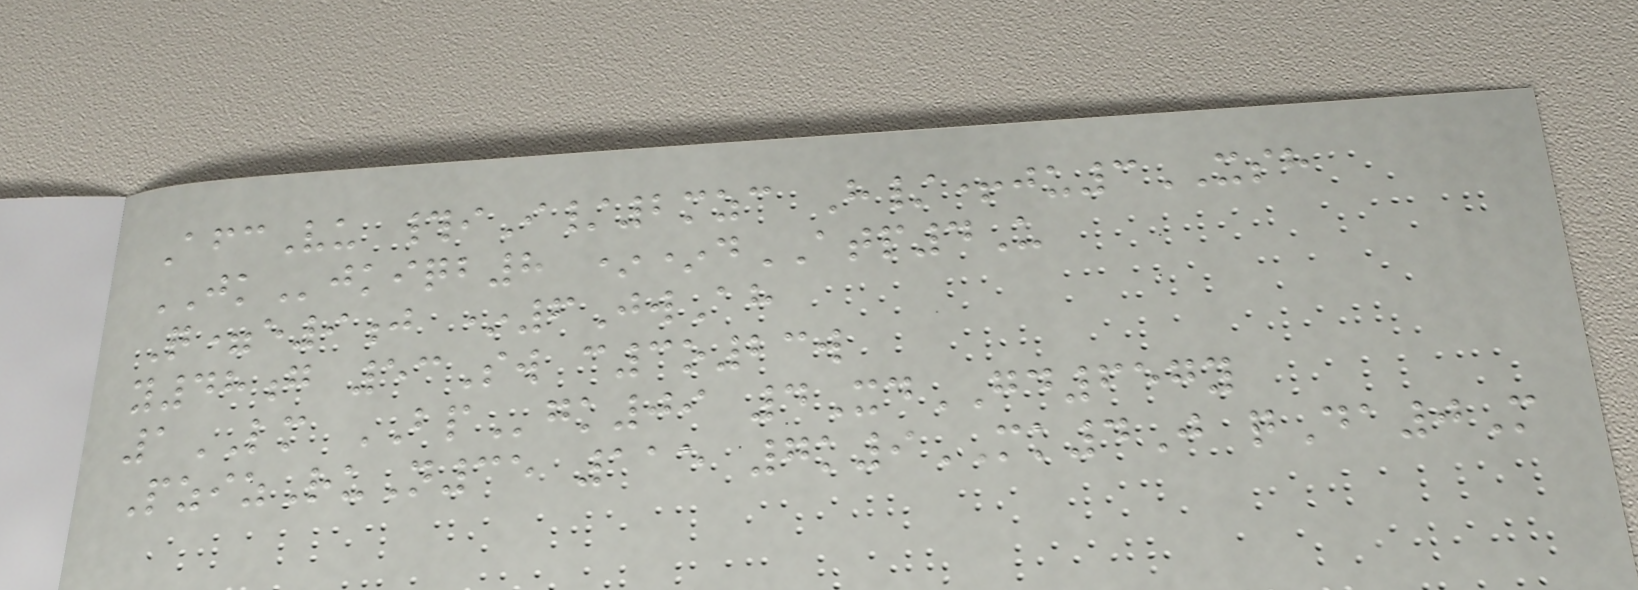AfcVu #iI/2mzc H/+ju3XSH
JKjkiqb8 **dATP4U
Q=e9j *6JwAh
y48g 53Sw c3o23w
1LM BPgk09 4XdGD657y
PzizRuN35 115 7k9MK4J qDa0M
